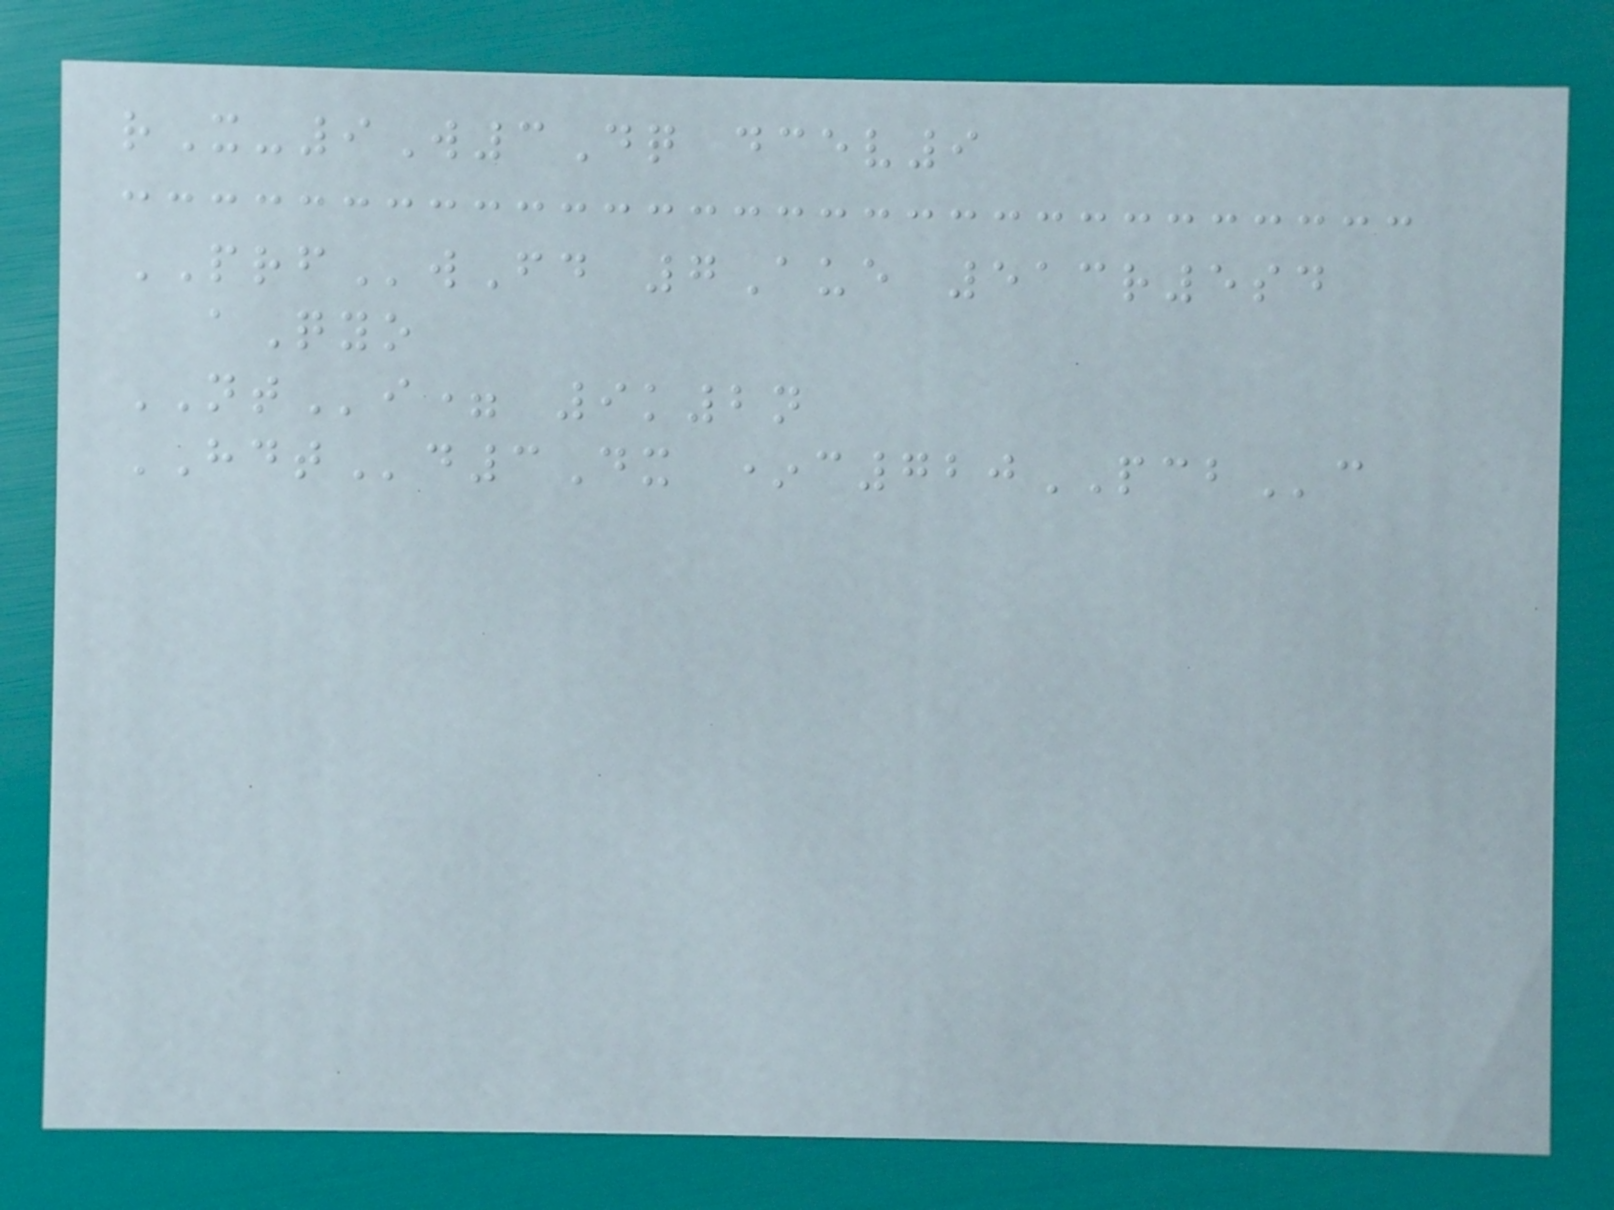rX-9W3Dq dcev9
PRFwFd 7Aue 513r5sd
aQyo
NTi= 9k2n
HDTd3Dx *c720PCBc
